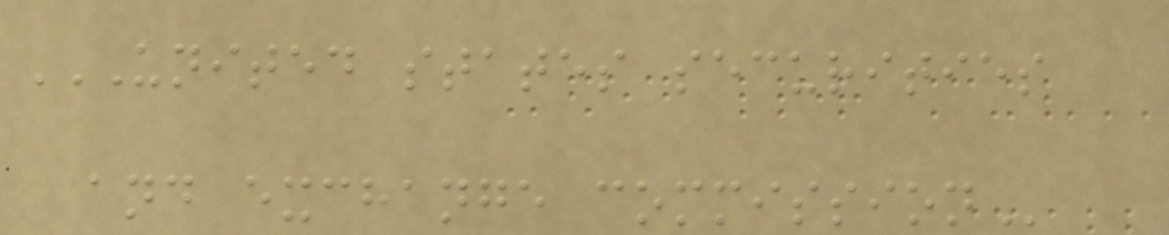UNITED STATES SECURITIES
AND EXCHANGE COMMISSION
